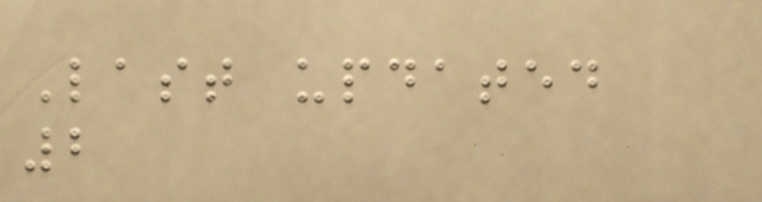Last updated
2
